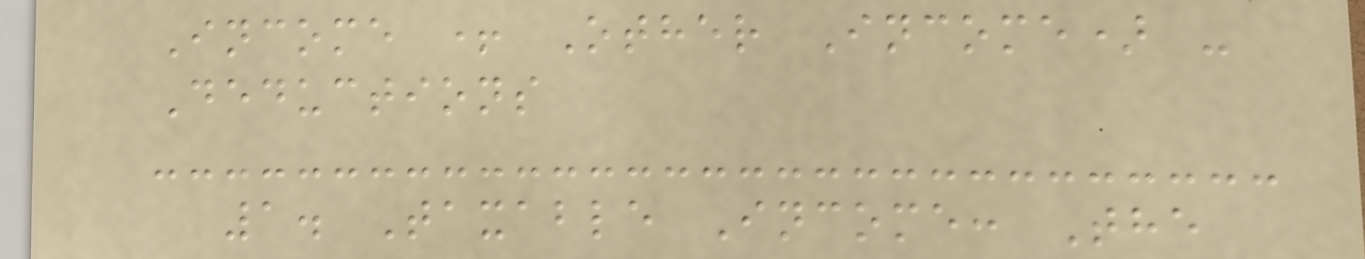Income + Other Income) -
Deductions
1. Taxable Income: The
